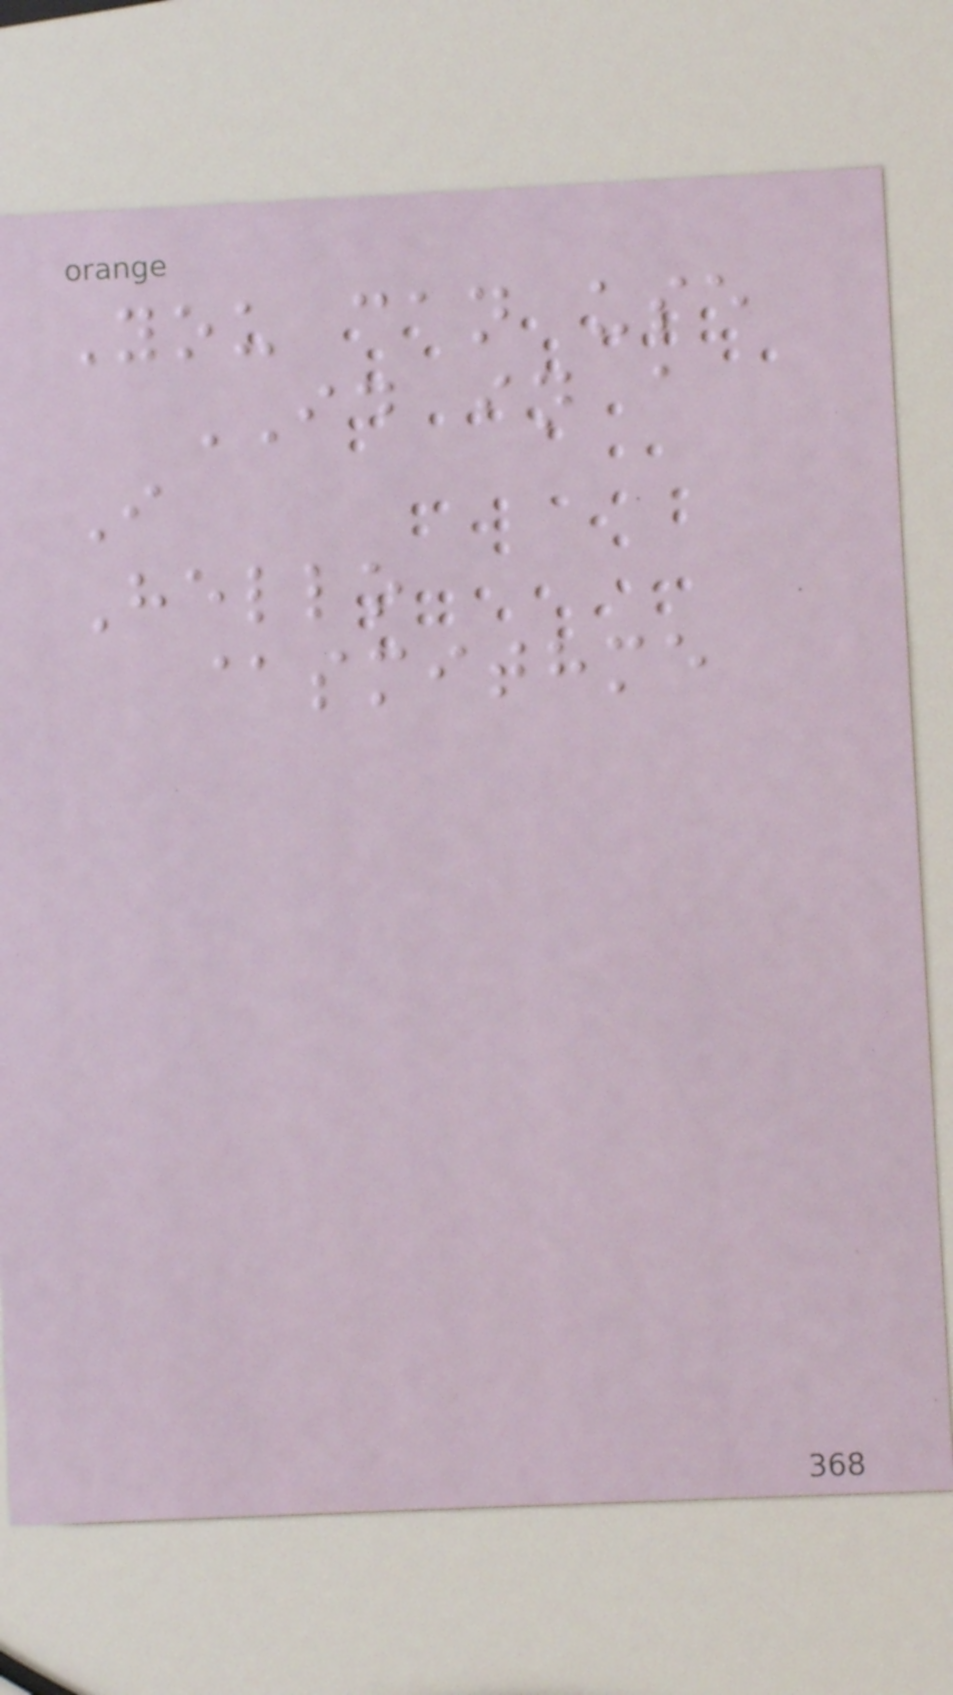You can use
ID in a
I
Hello
@smithme
